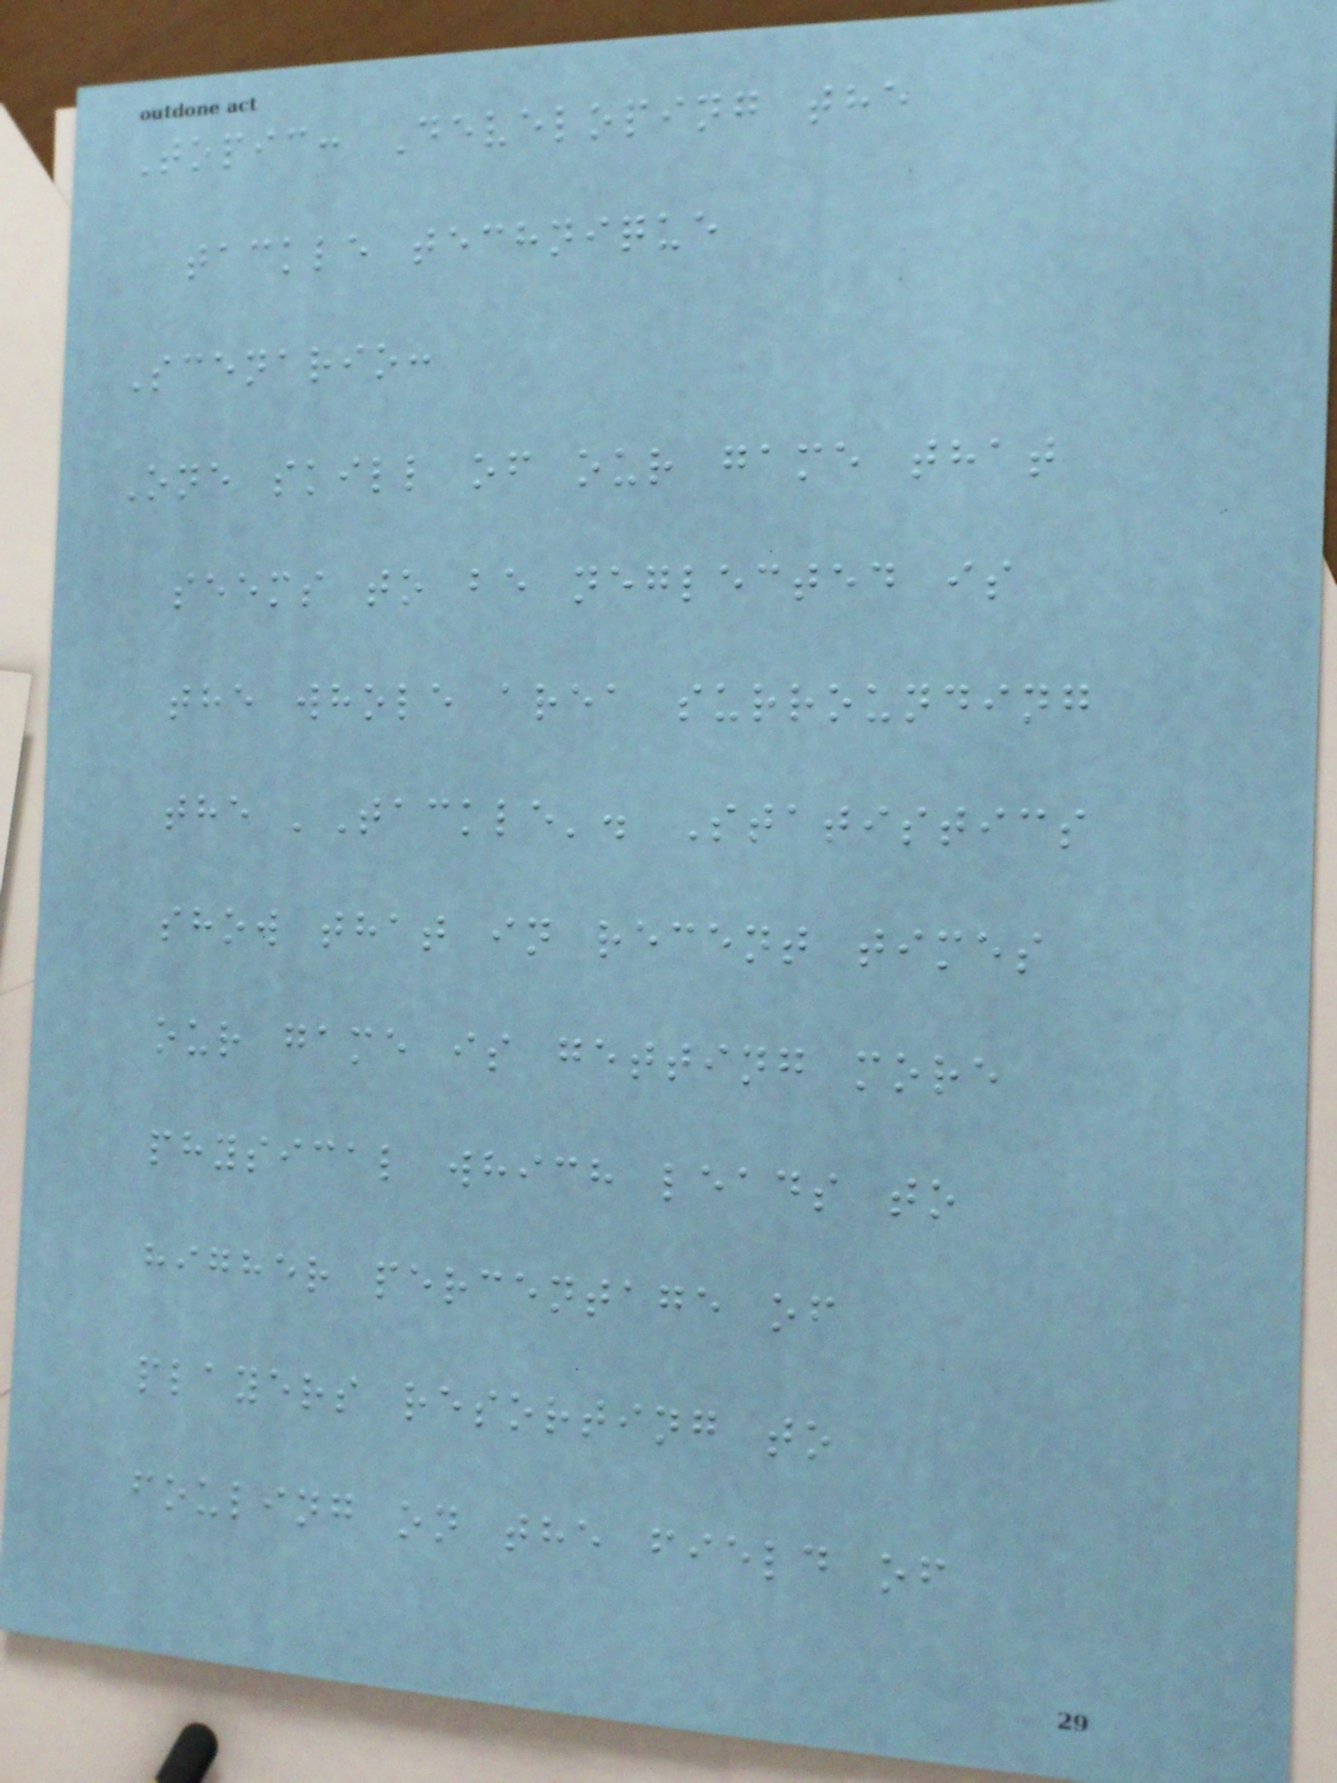Topic: Developing the
tackle technique
Scenario:
One skill of our game that
seems to be neglected is
the whole area surrounding
the 'Tackle'. Statistics
show that in recent times
our game is getting more
physical which leads to
higher percentage of
players resorting to
fouling on the field of
